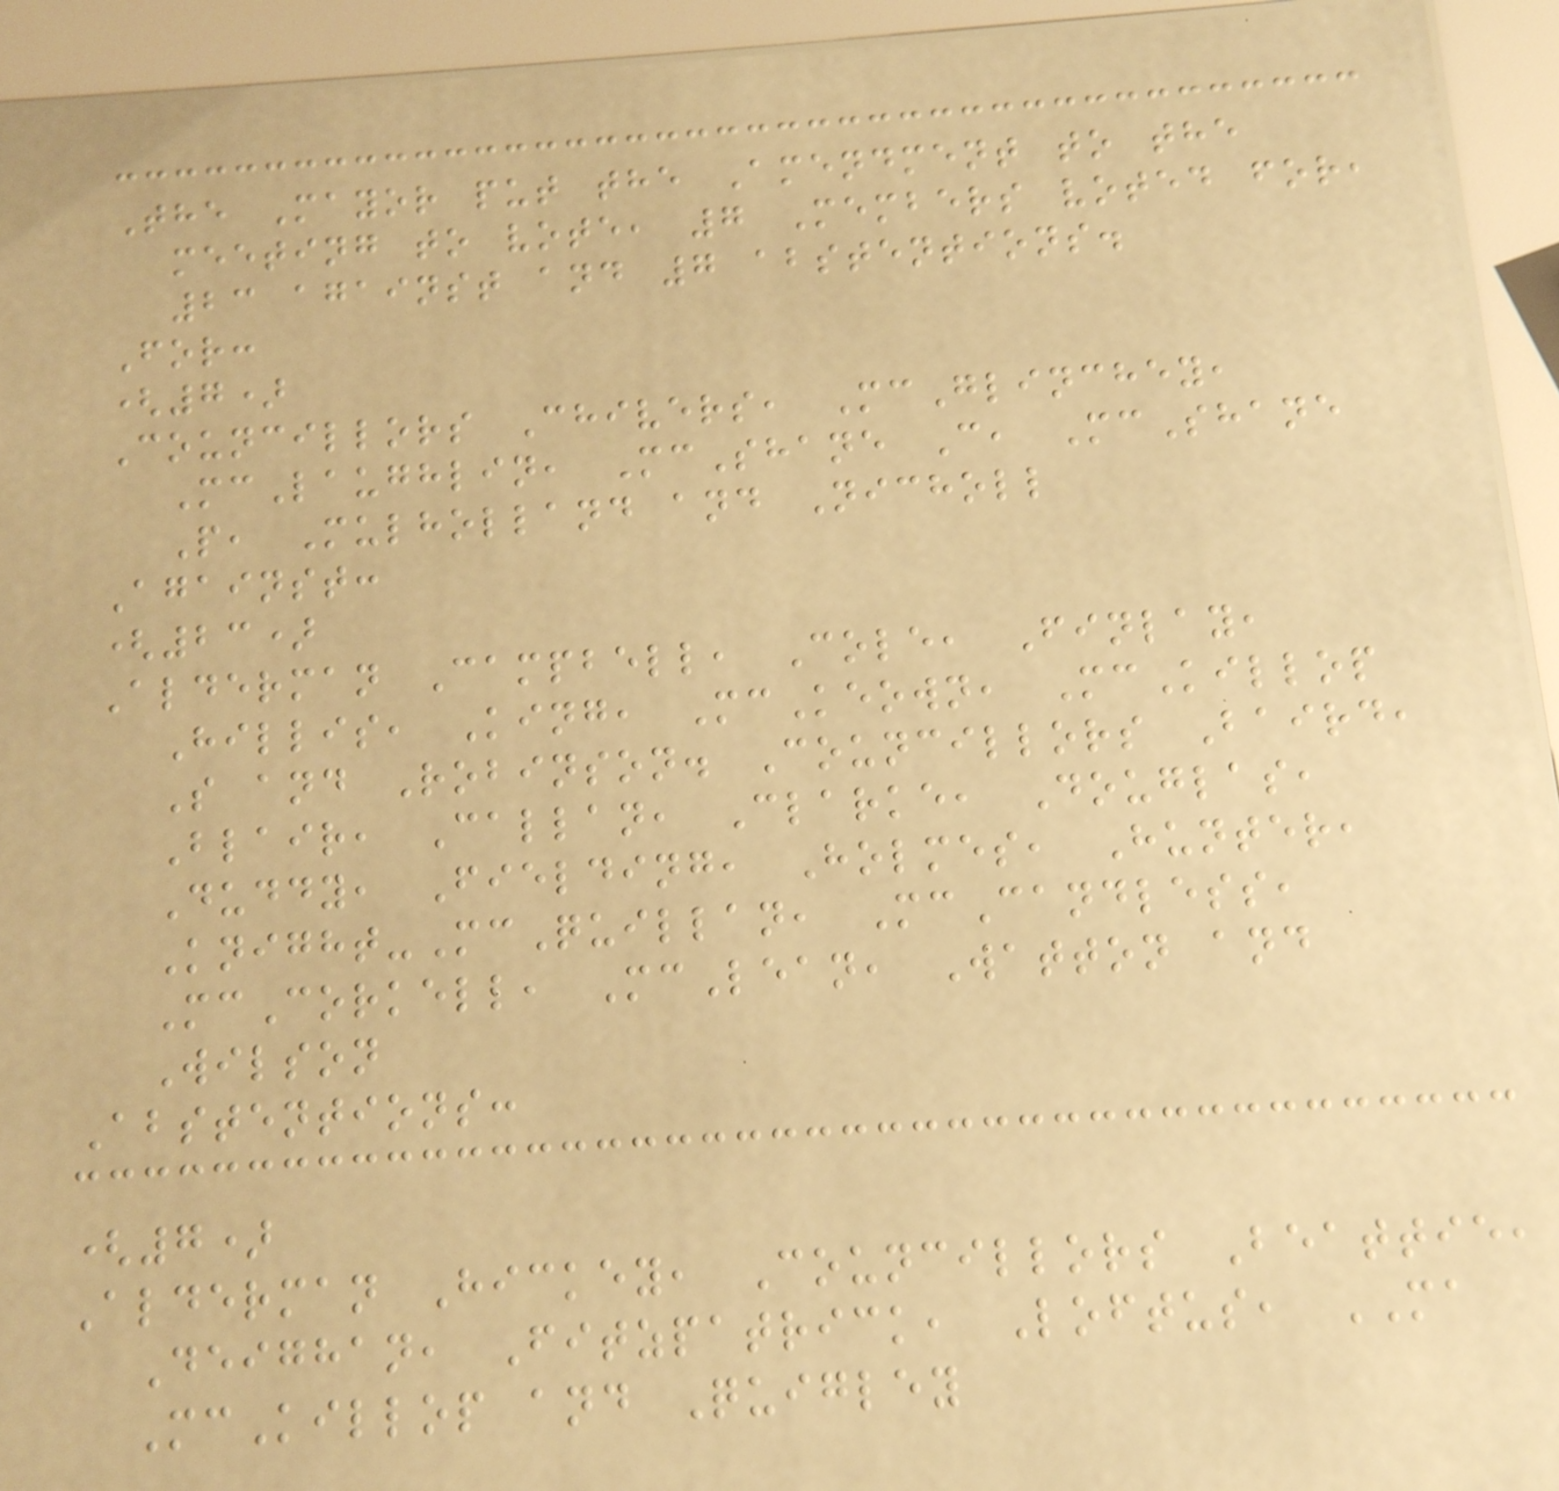The Mayor put the Amendment to the
meeting to vote, 7 Members voted for,
23 against and 7 abstentions.
For:
(7)
Councillors Chivers, McGlinchey,
McLaughlin, McShane C, McShane
P, Mulholland and Nicholl
Against:
(23)
Alderman Campbell, Cole, Finlay,
Hillis, King, McKeown, McKillop
S and Robinson. Councillors Baird,
Blair, Callan, Clarke, Douglas,
Duddy, Fielding, Holmes, Hunter,
Knight-McQuillan, McCandless,
McCorkell, McLean, Watton and
Wilson
Abstentions:
(7)
Alderman Hickey, Councillors Beattie,
Deighan, Fitzpatrick, Loftus, MA
McKillop and Quigley
